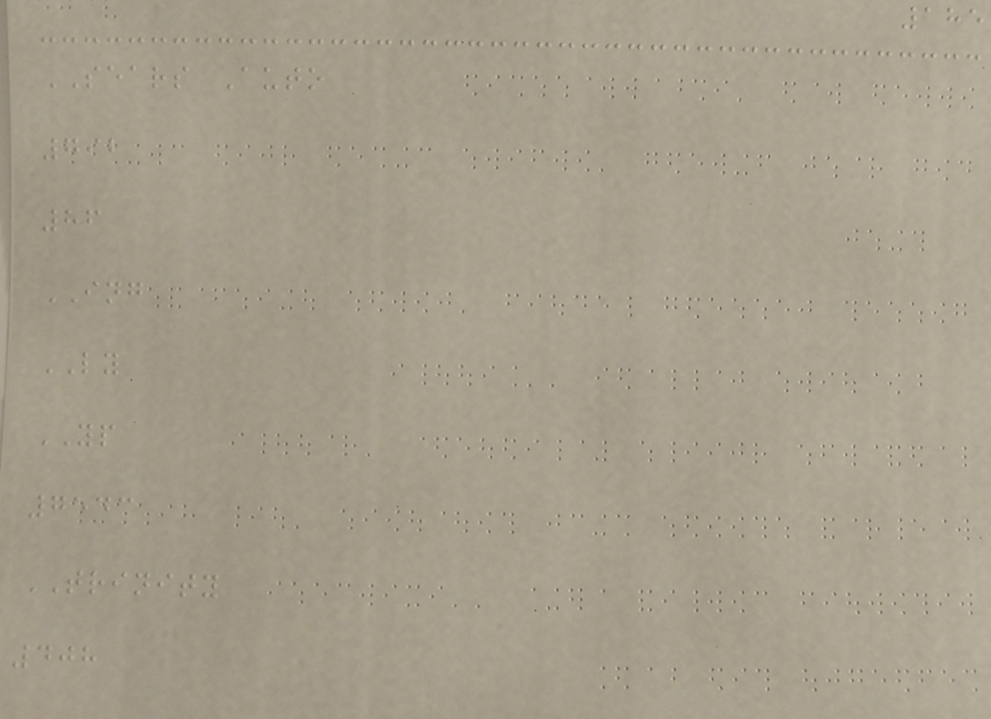185
SEARS Auto
792
86
ING
LY
YP
7543
TRINITY
408
